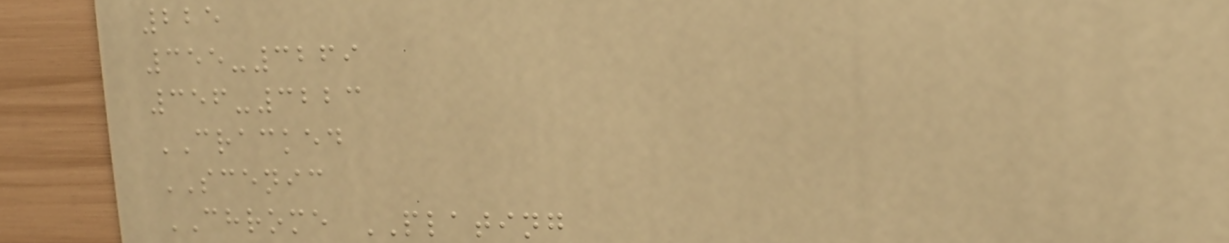225
355-3269
356-3223
CRACKED
SCENIC
CHROME PLATING
